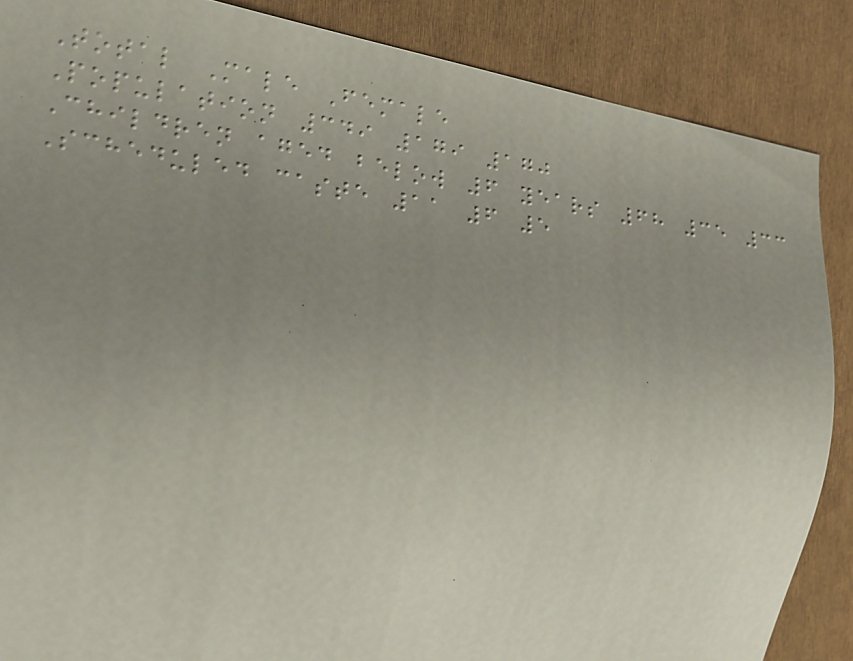Total Male Female
Population 349 179 170
Children aged below 6 years 68 35 33
Scheduled caste 11 6 5
